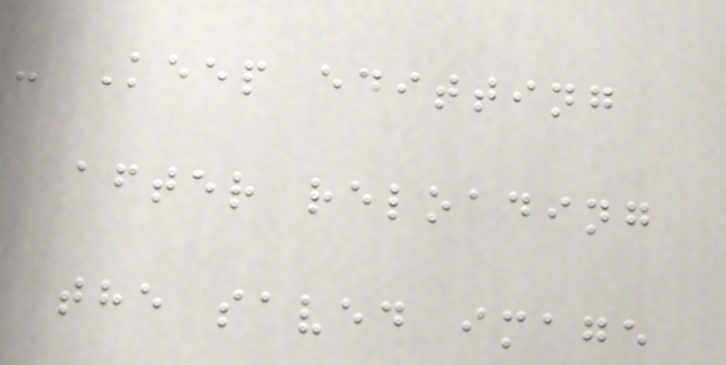- Keep editting
after reloading
the saved image
